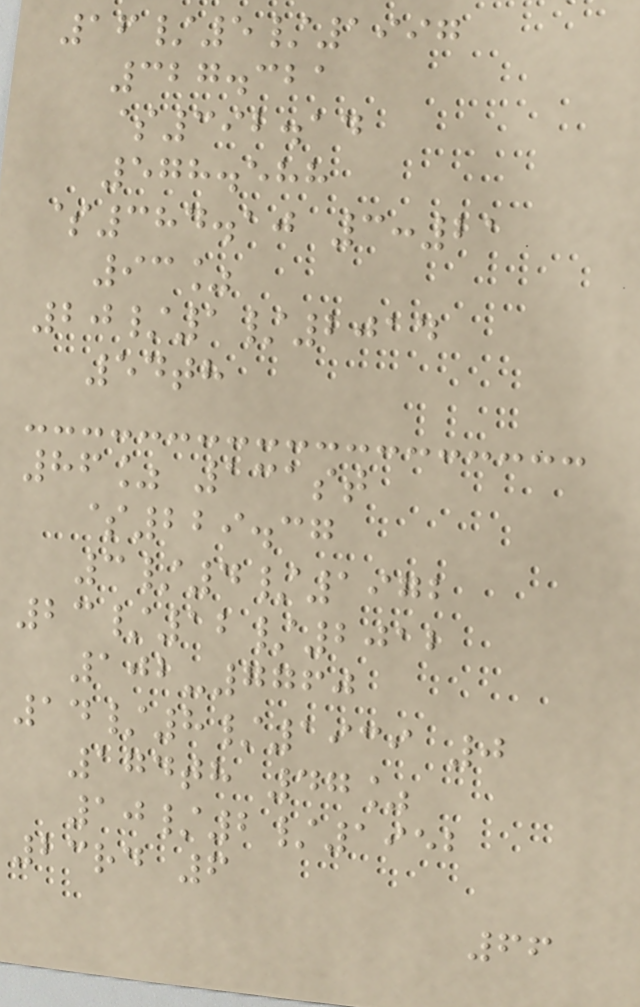16/5/1997
327.321
$392.14
578.588
$384.10 3:21
93%
20/1/2014
54th
86% 131st
$229.37
3/4/1972
23/12/2012
102-7760
14/8/1939 0
174th 47%
10/2/1952
23rd 6
66
